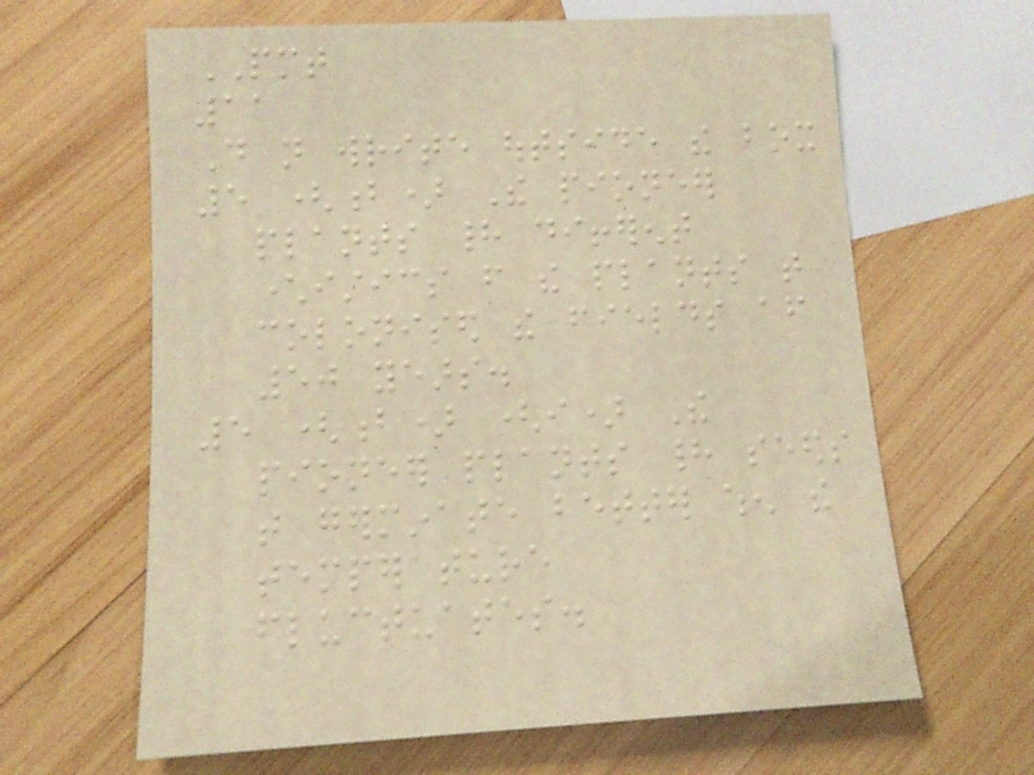PMT
11
Do not write outside the box
5 (b) The pioneer
plants had different
characteristics from the plants that
colonised the fields after
50 years.
5 (b) (i) The
pioneer plants had seeds
that germinate better when the
temperature
fluctuates.
